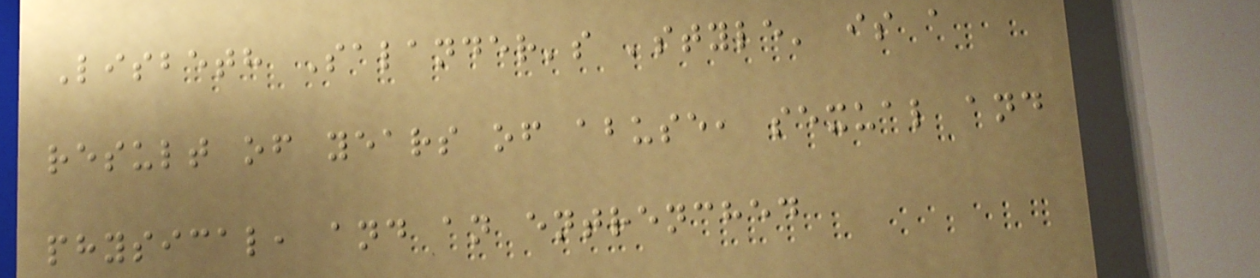Lisbeth Salander's 'style' is a
result of years of abuse, sexual and
physical, and an entrenched
